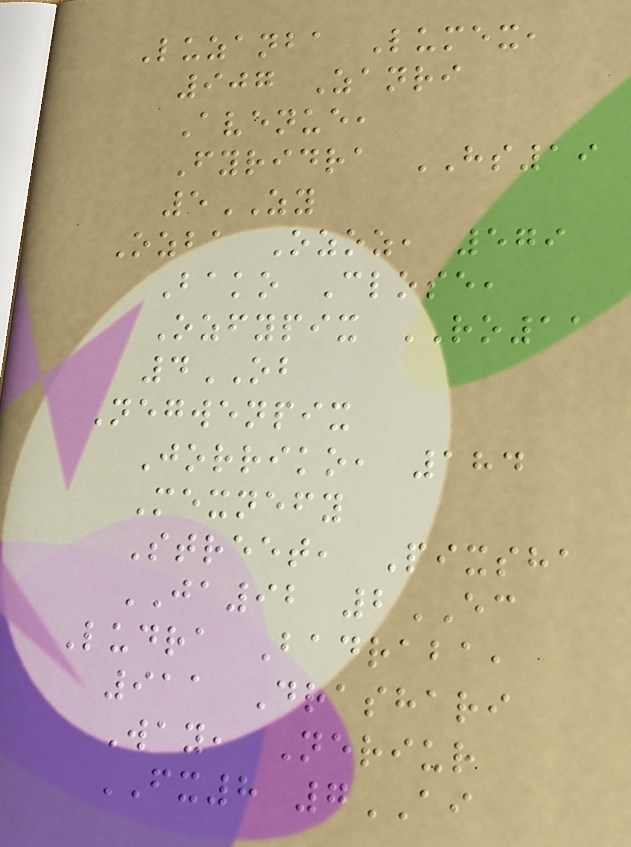Luzanba Lumex,
907 Zanri
Avenue,
Fyridra HS19
5ZY
Ozba Ozoz, 579
Bako Close,
Ozfypix RO11
4OB
Negwenpix
Jorriko, 184
Mexnefy
Street, Pixsha
JA92 2EC
Ludra Badraba,
911 Drashari
Way, Neriur
FX8 7AI
